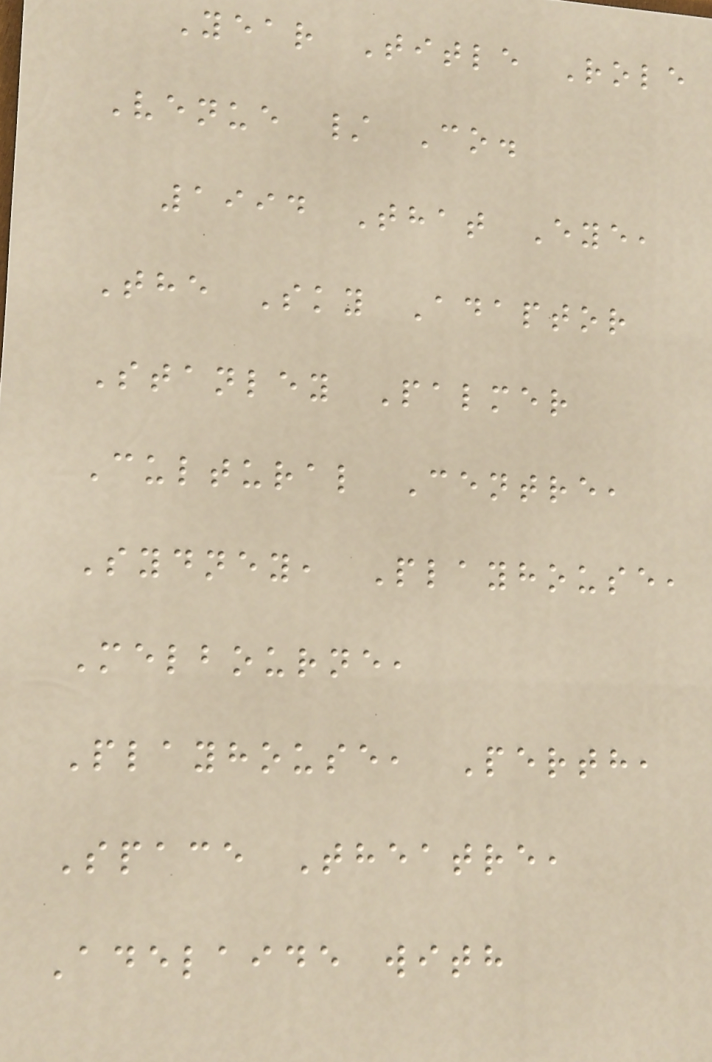Year Title Role
Venue / Co.
1994 That Eye,
The Sky Adaptor
Stanley Palmer
Cultural Centre,
Sydney, Playhouse,
Melbourne,
Playhouse, Perth,
Space Theatre,
Adelaide with
